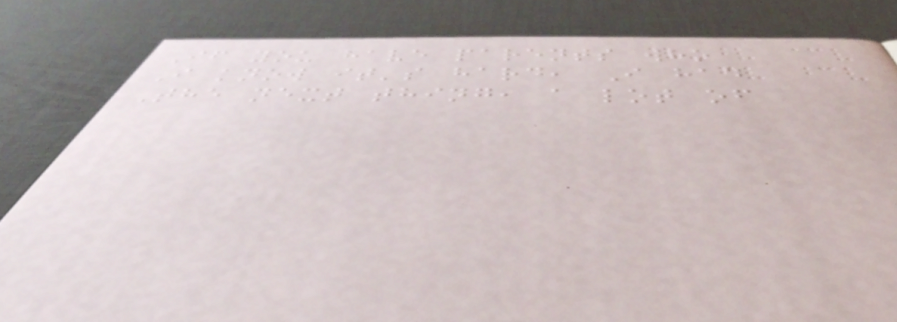If you have parents who
I know it's hard, I had
The next thing, a lot of
